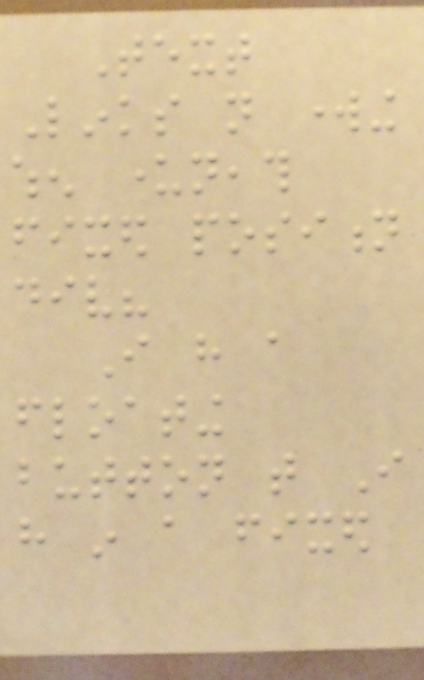Text
Links not working
when underneath
fixed position
div?
I have a
floating
button that I
have in a fixed
